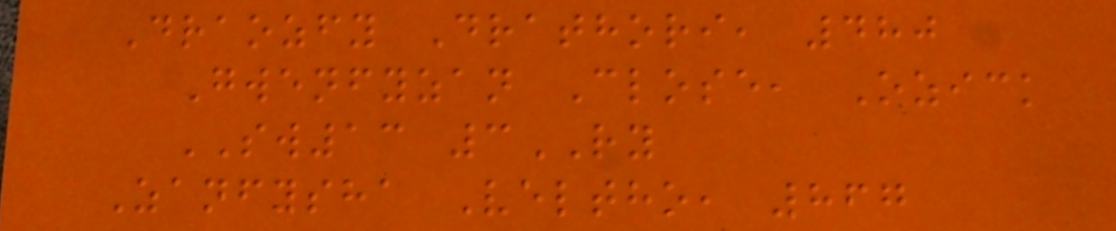Draozfy Drathori, 480
Gwenfyzan Close, Ozick
SW13 3RY
Zanfysha Veltho, 867
